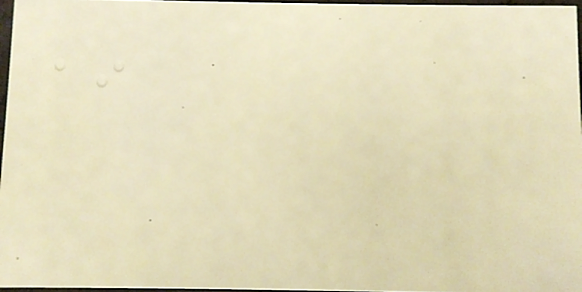ai
